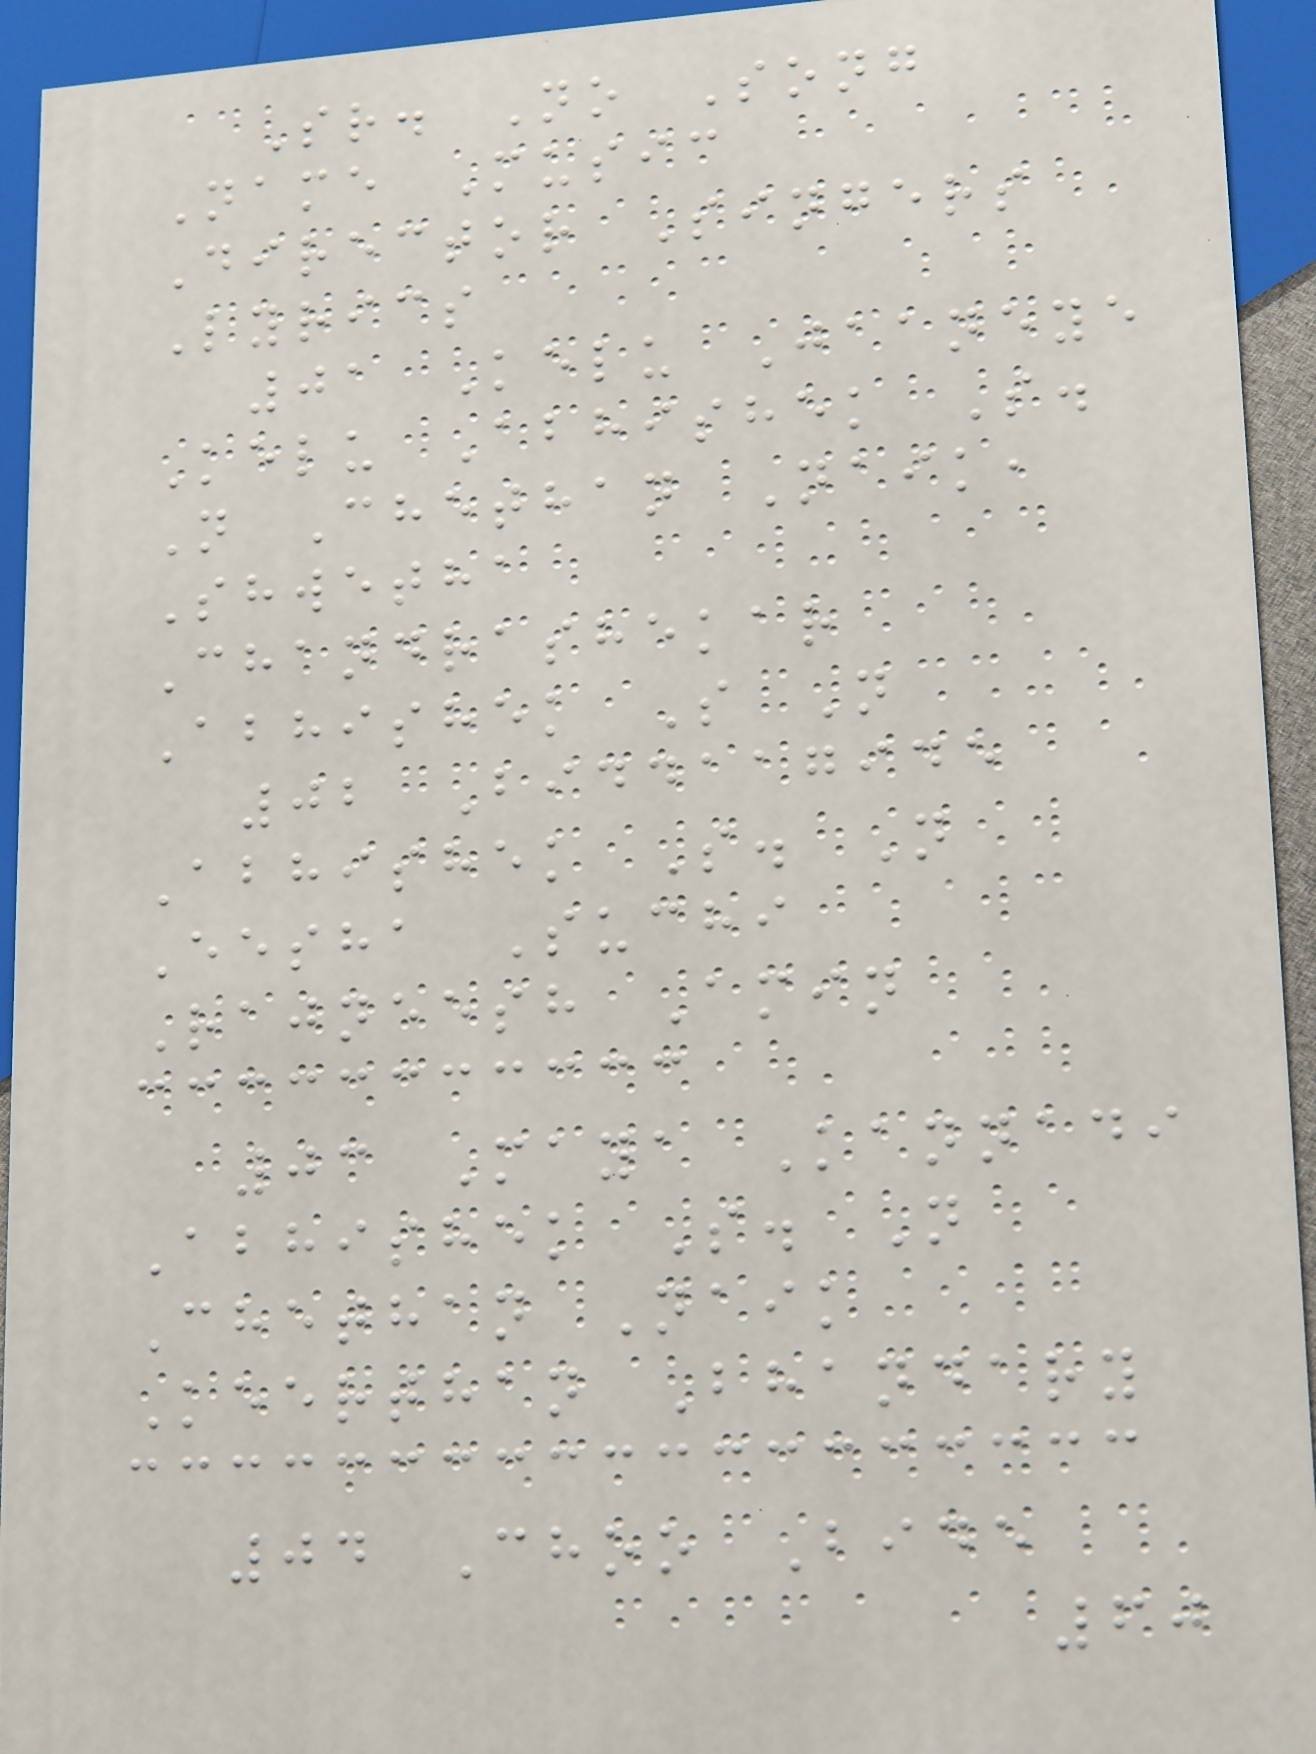Sr. No Song
Name Music
Director Singers
Lyrics
01 Kelu Jaaneye
Kelu Abhishek S.
N Chethan Naik,
Shwetha
Chandrashekar
Abhishek S N
02 Biddaagide
Abhishek S. N
Eesha Suchi
Rajneesh Amin
03 Maya Kannadi
Abhishek S. N
Chethan Naik
Keerthan Bhandary
04 Choo Bide
60
